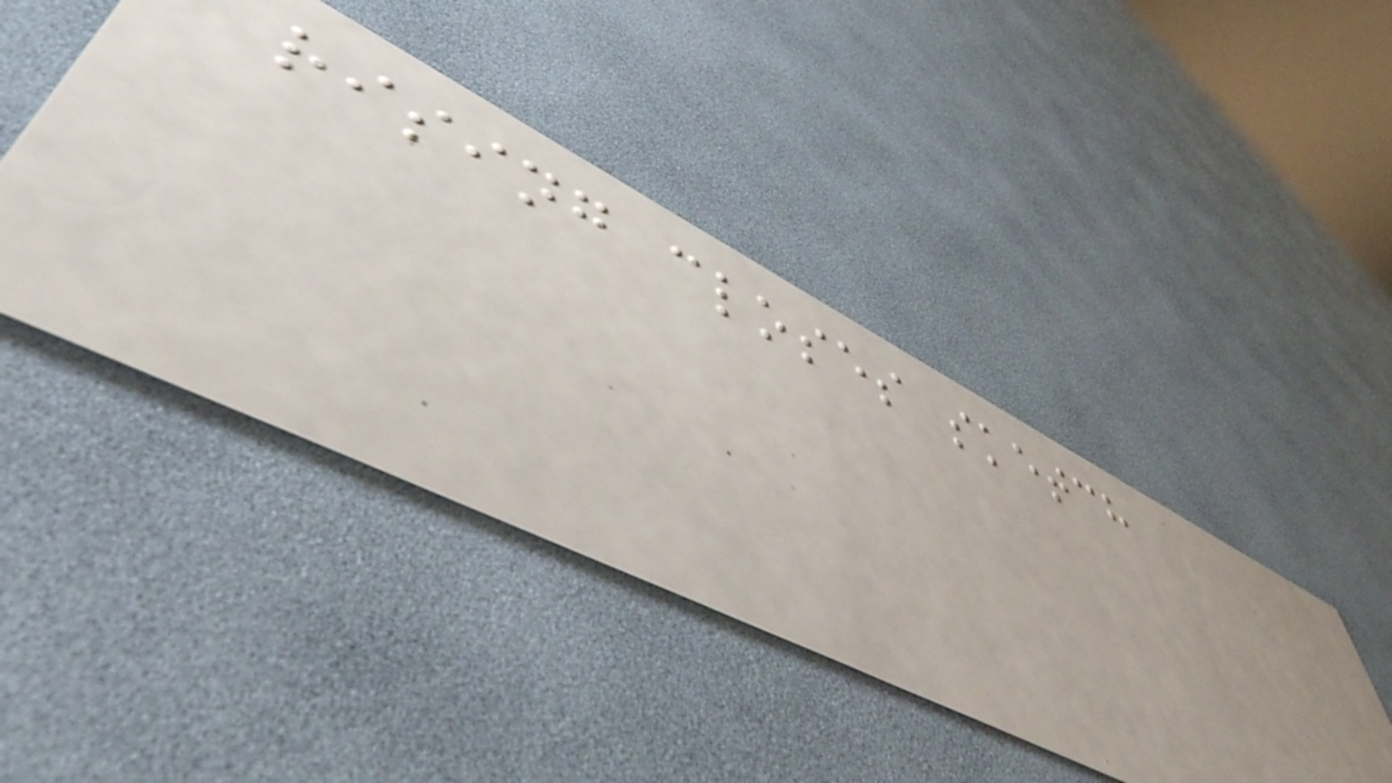rising closes sketch
